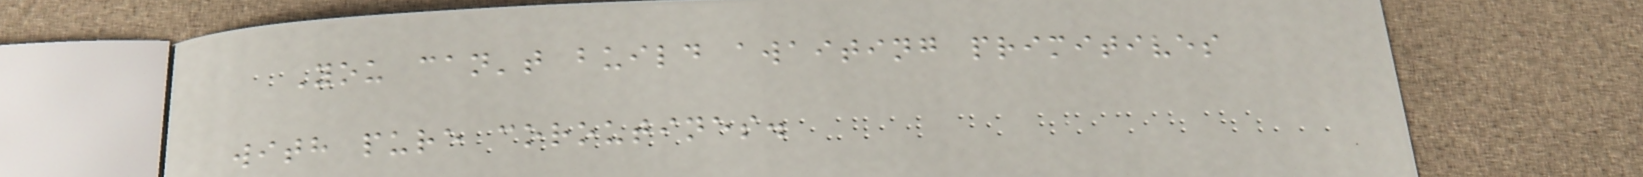You can't build awaiting primitives
with pure coroutines.
